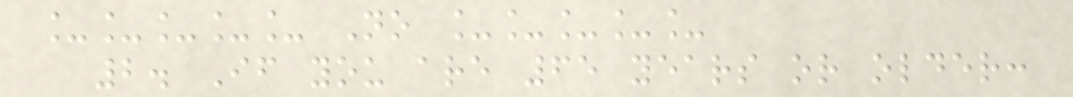_____ No _____
2. If you are 65 years or older:
